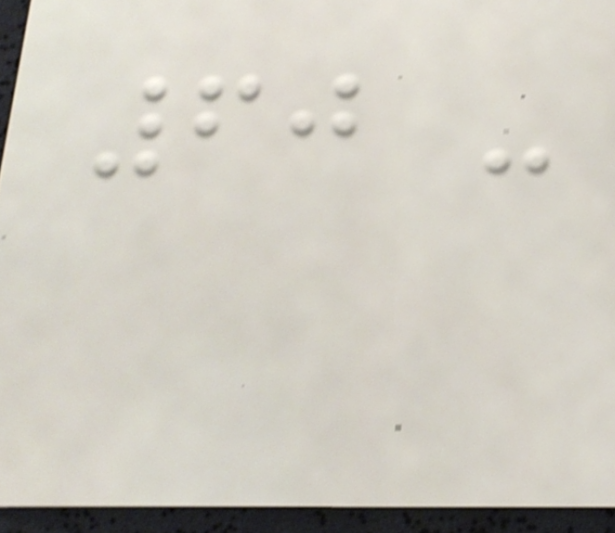60 -
